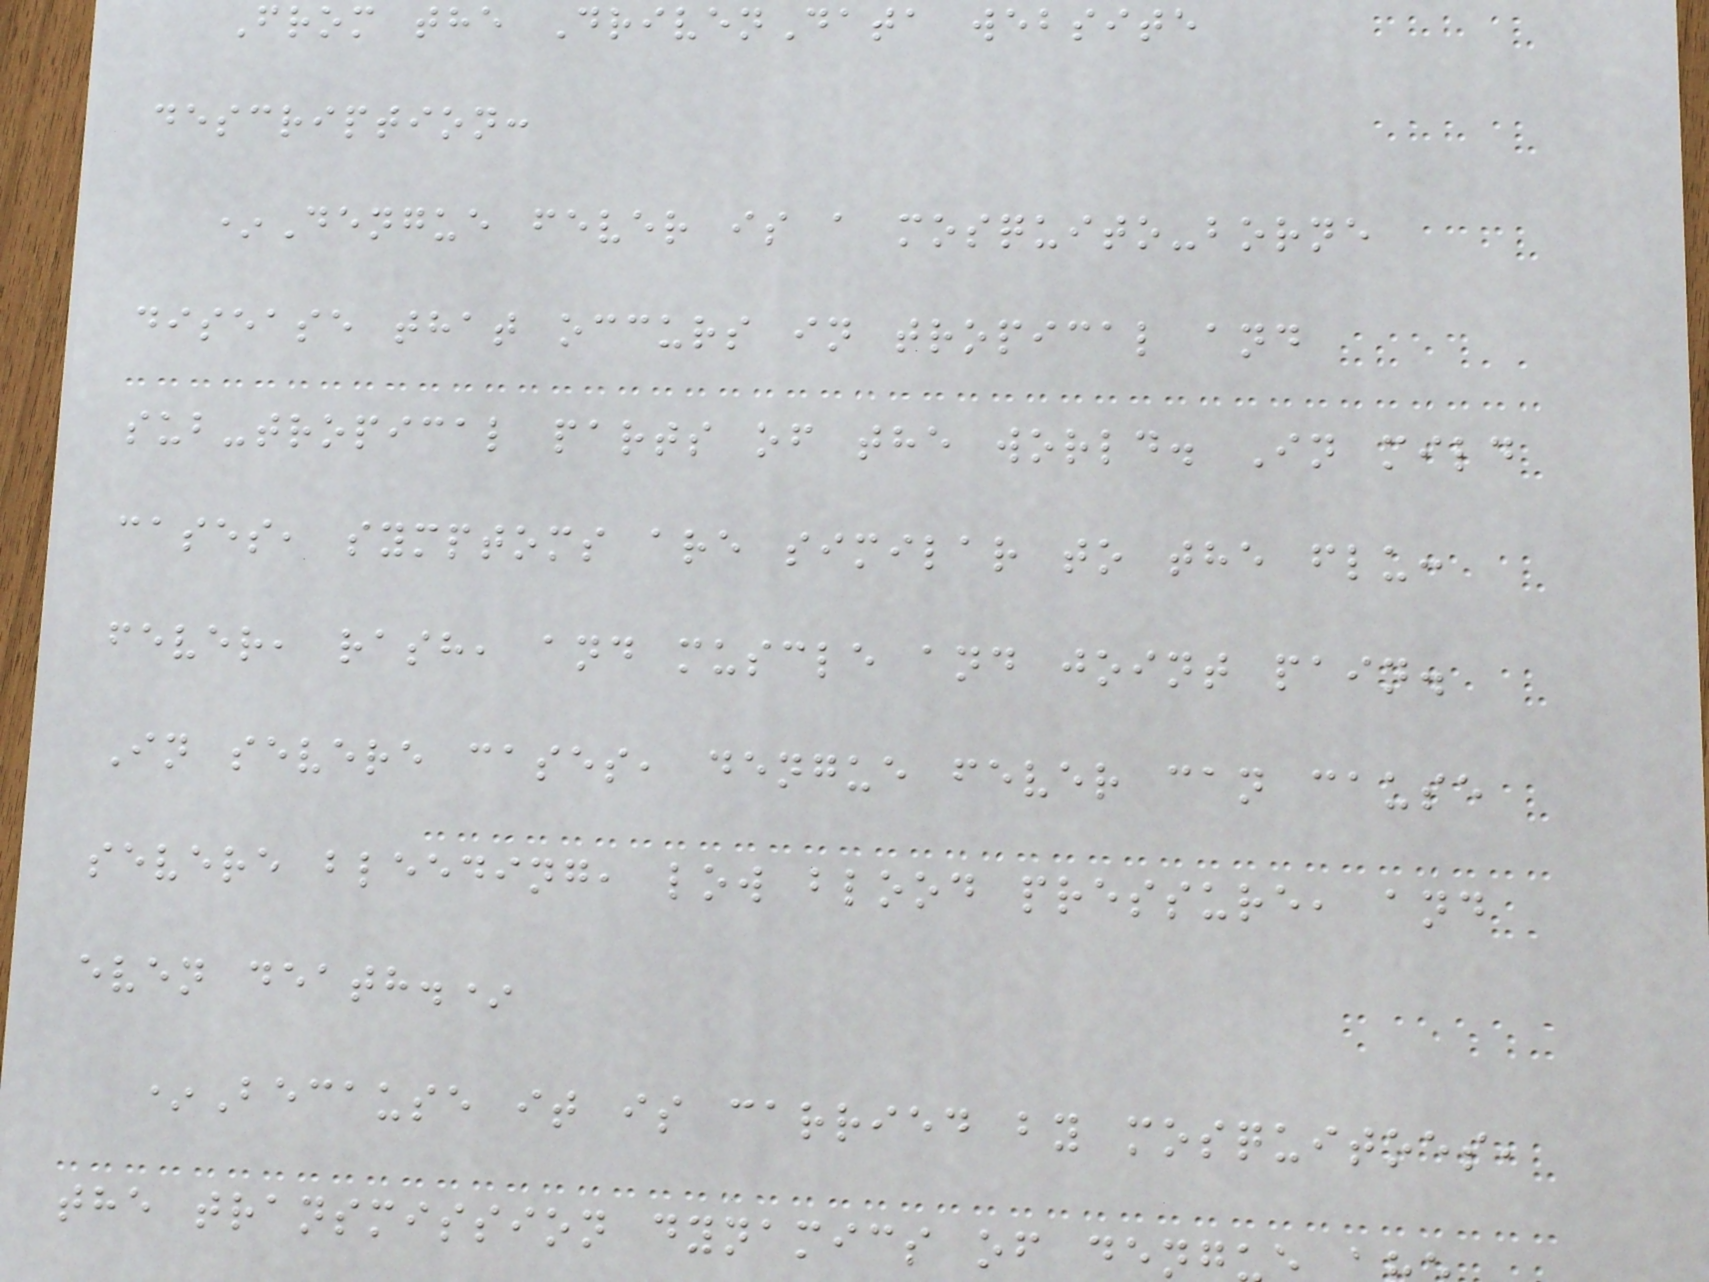From the DrivenData website
description:
*Dengue fever is a mosquito-borne
disease that occurs in tropical and
sub-tropical parts of the world. In mild
cases, symptoms are similar to the flu:
fever, rash, and muscle and joint pain.
In severe cases, dengue fever can cause
severe bleeding, low blood pressure, and
even death.*
*Because it is carried by mosquitoes,
the transmission dynamics of deng
